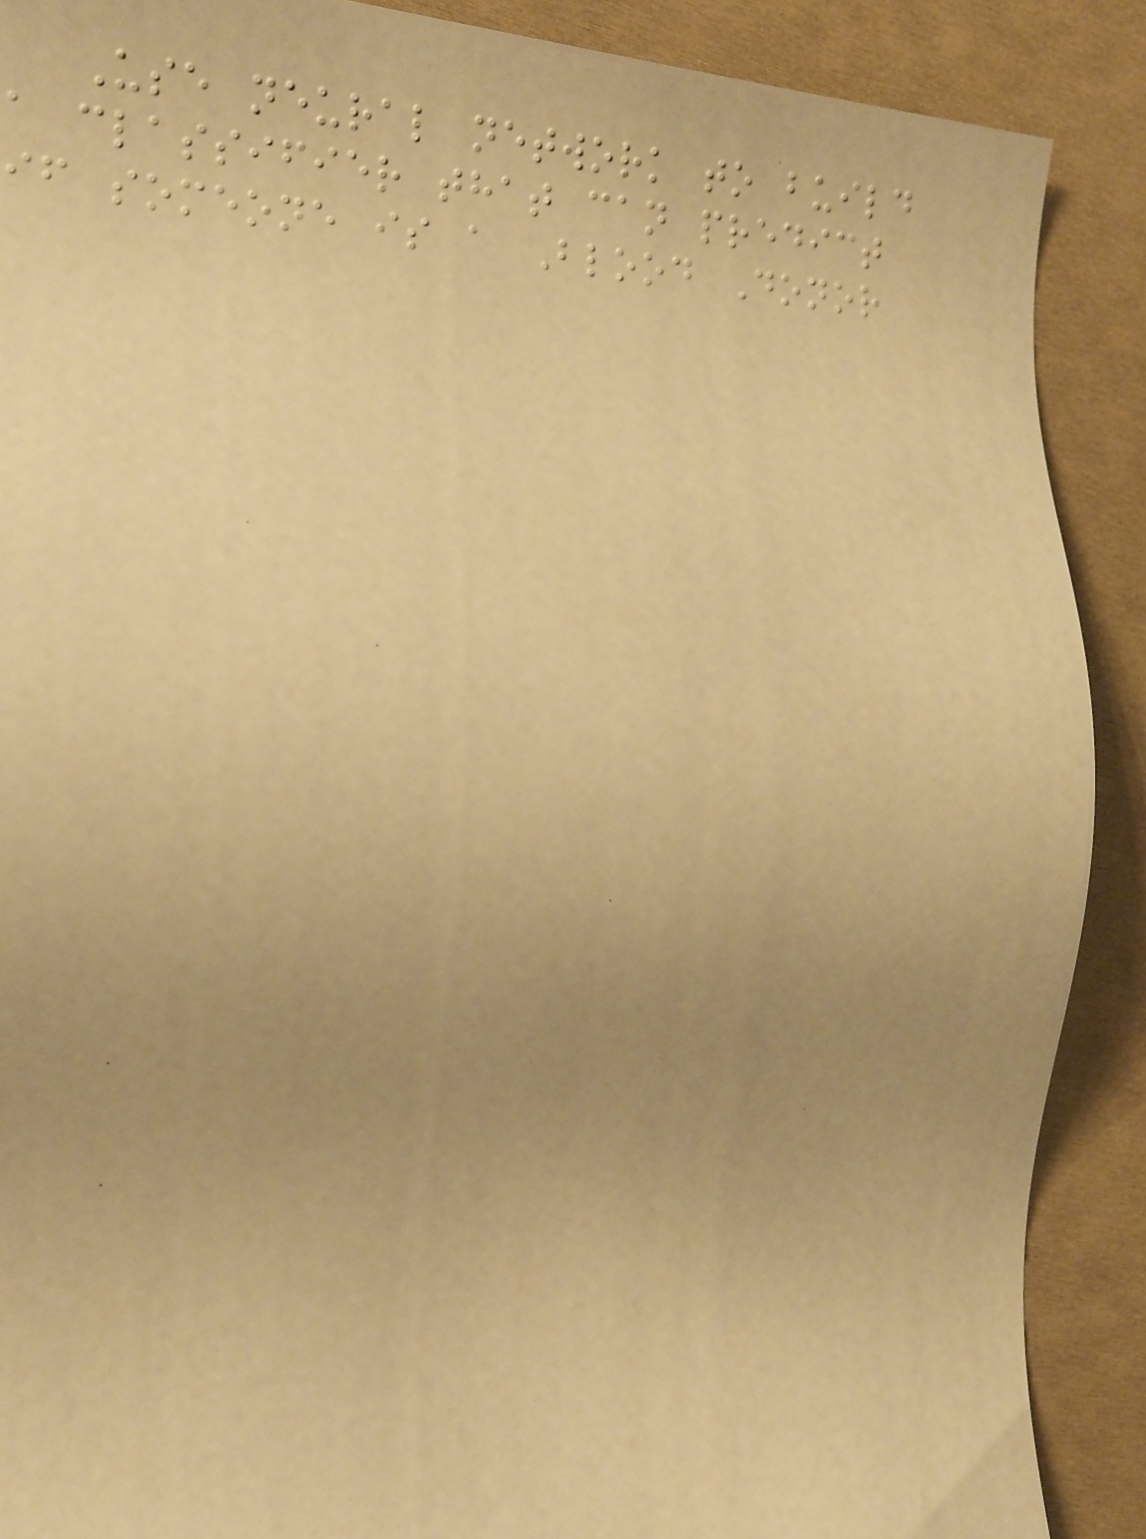Use neural network to build
a classifier that can predict
if someone is a Blood Donor
